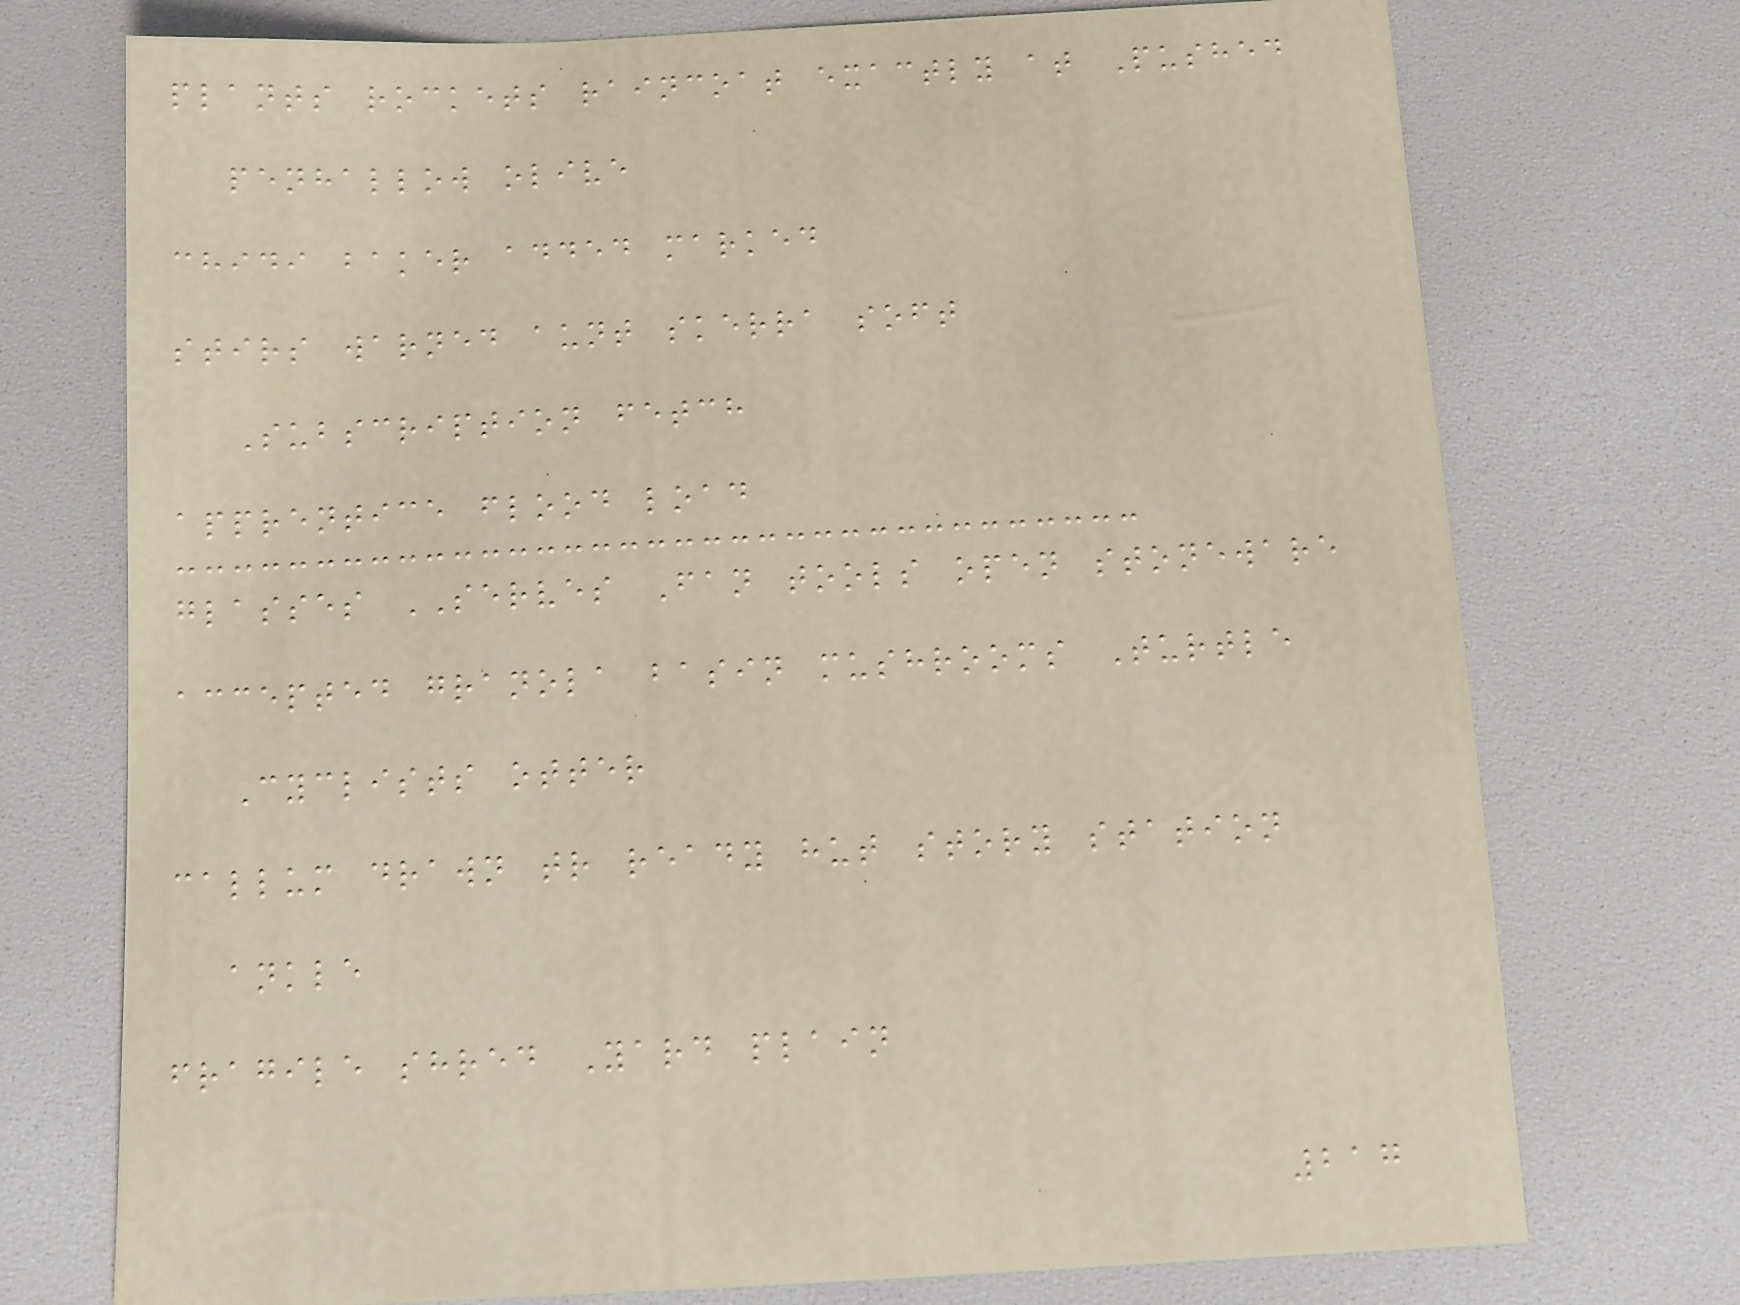plants rockets raincoat exactly at Pushed
penhallow olive
chidi baker added marked
stirs warned aunt skerra soft
Subscription fetch
apprentice flood load
glasses SERVES Fan tools open stoneware
accepted granola basin mushrooms Turtle
Cyclists otter
callum drawn tr ready hut story station
ankle
fragile shred Yard plain
217
